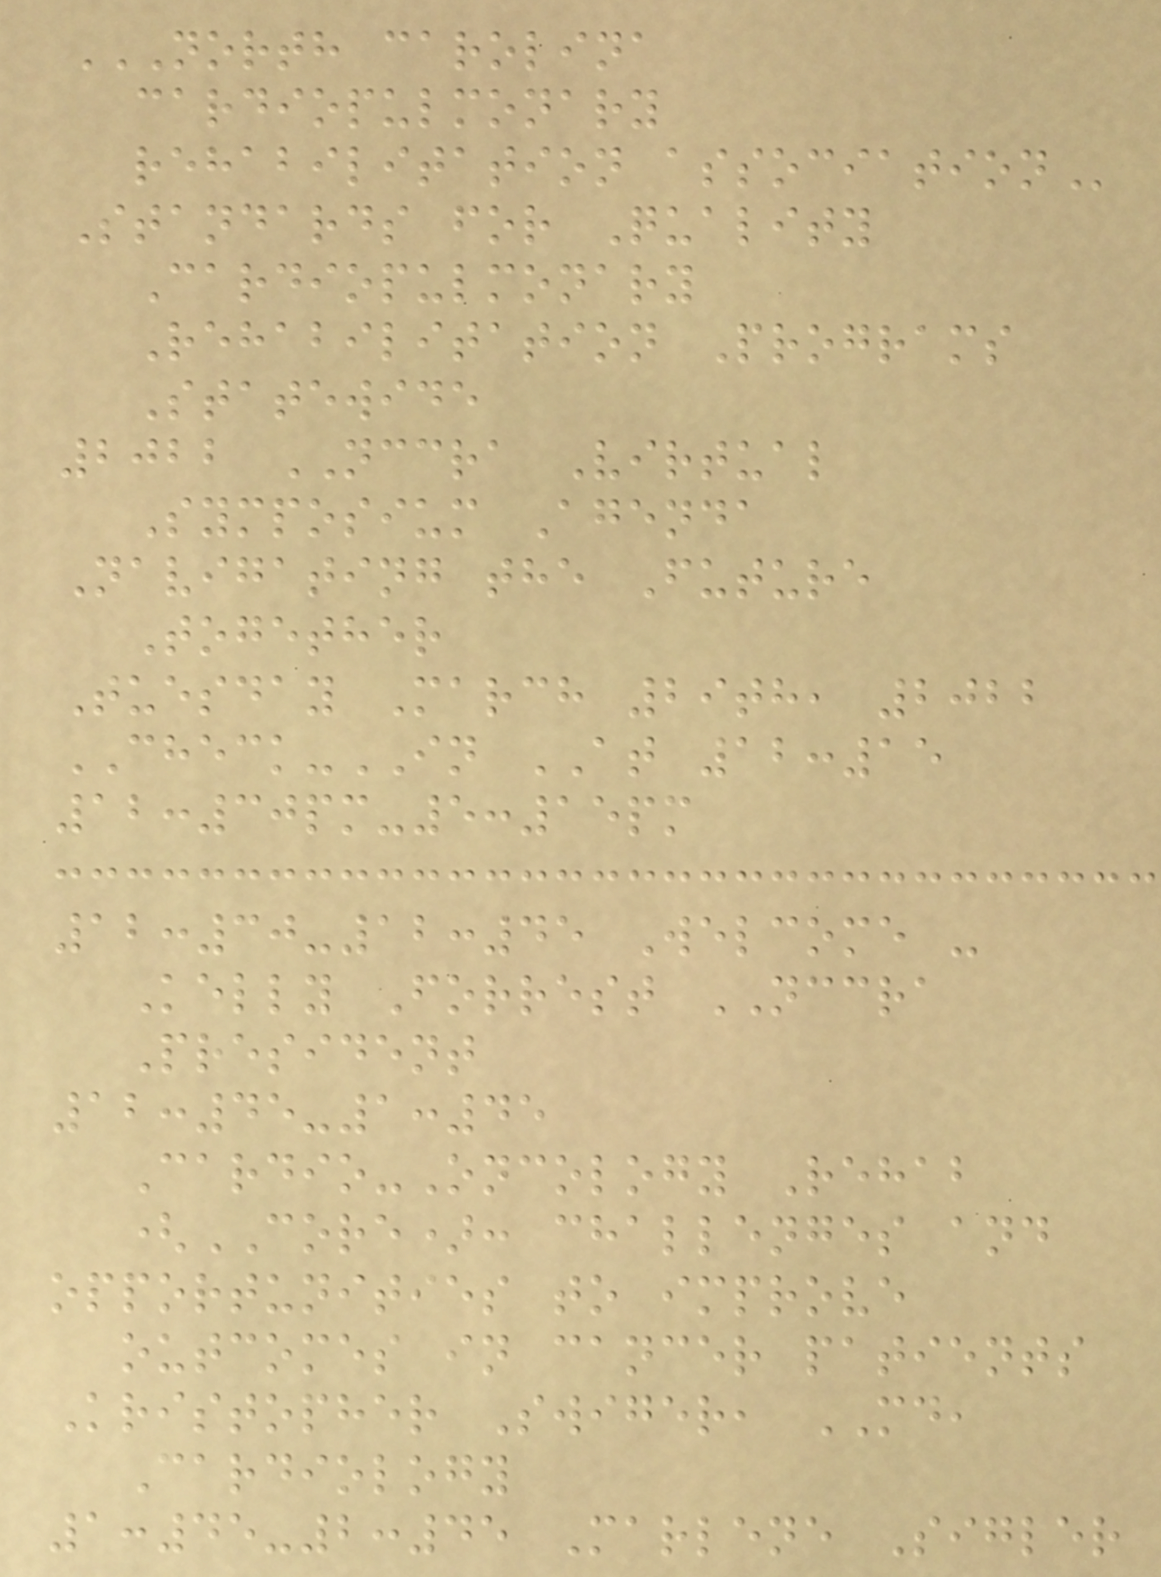NORTH CAROLINA
CARDIOPULMONARY
REHABILITATION ASSOCIATION
Standards for Quality
Cardiopulmonary
Rehabilitation Programs
Statewide
2022 NCCRA Virtual
Symposium Agenda
Navigating the Future
Together
Tuesday March 29th, 2022
CHECK-IN AT 12:15
12:30pm-5:15pm
12:30-12:45 Welcome -
Kelly Forrest NCCRA
President
12:45-1:45
Cardio-Oncology Rehab
(CORE): challenges and
opportunities to improve
outcomes in cancer patients
Kristopher Swiger, MD,
Cardiology
1:45-2:45 Marlene Sigler
